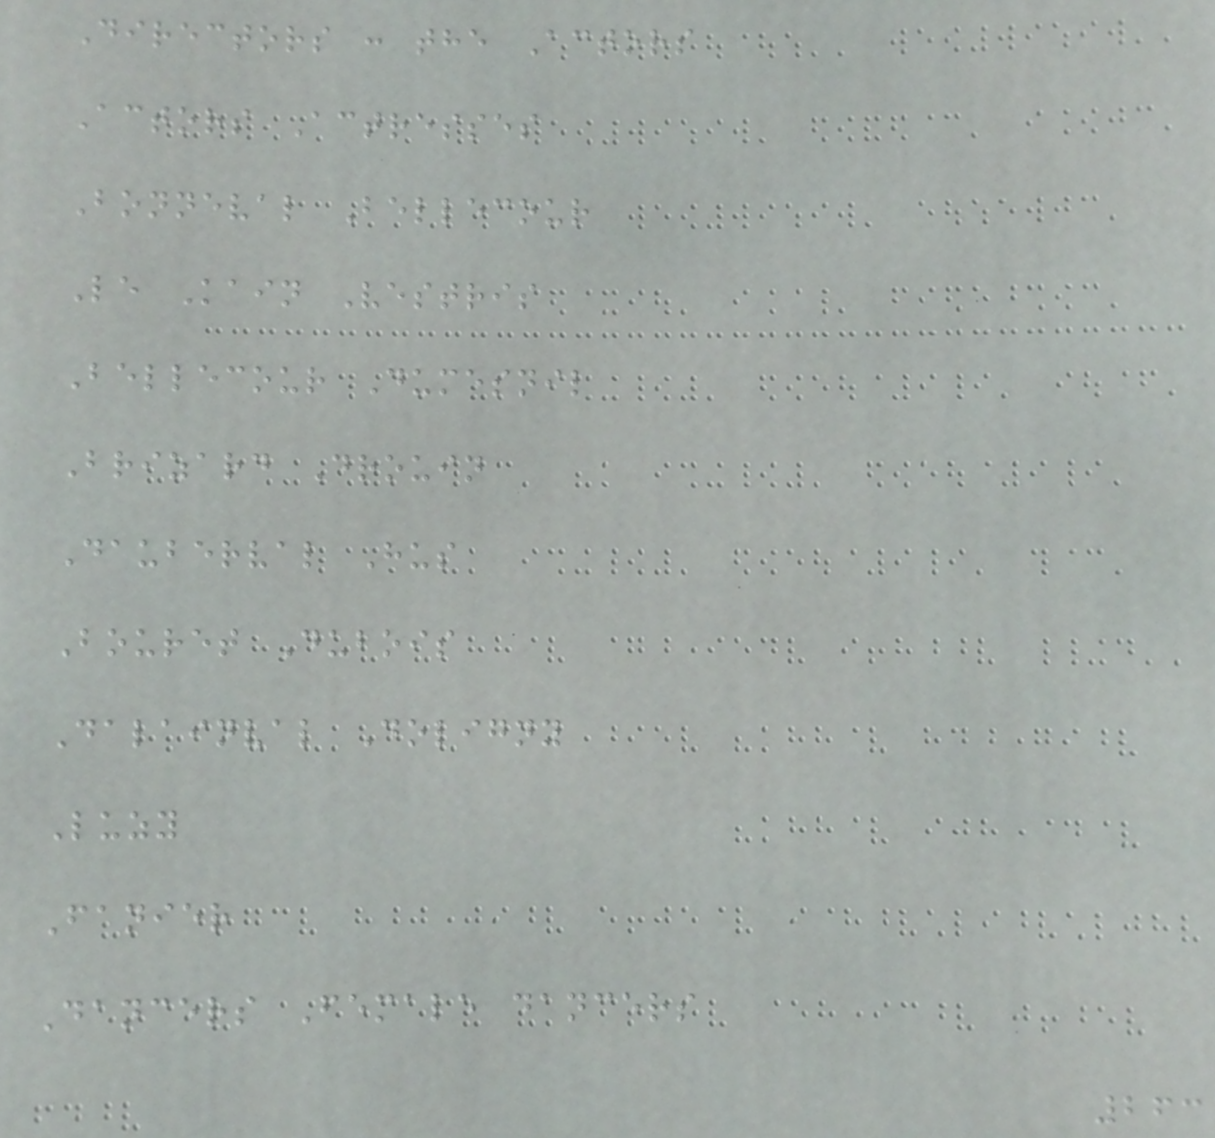Directors : the Actors
Actors Actresses
Bonneval Bellecour
Le Kain Vestris
Bellecour Dumesnil
Brizard Drouin
Dauberval Hus
Bouret Dubois
Dalainval Doligny
Luzy
Fanier
Dancers Female dancers
263
